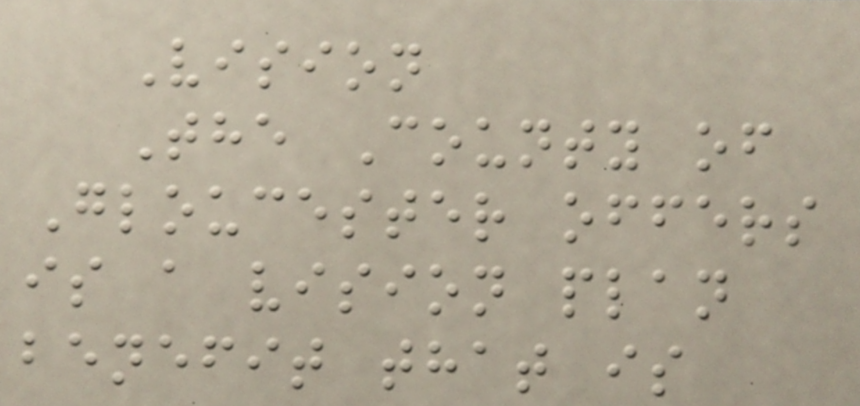Vision
The County of
Gloucester offers
is a vision plan
benefit that is
